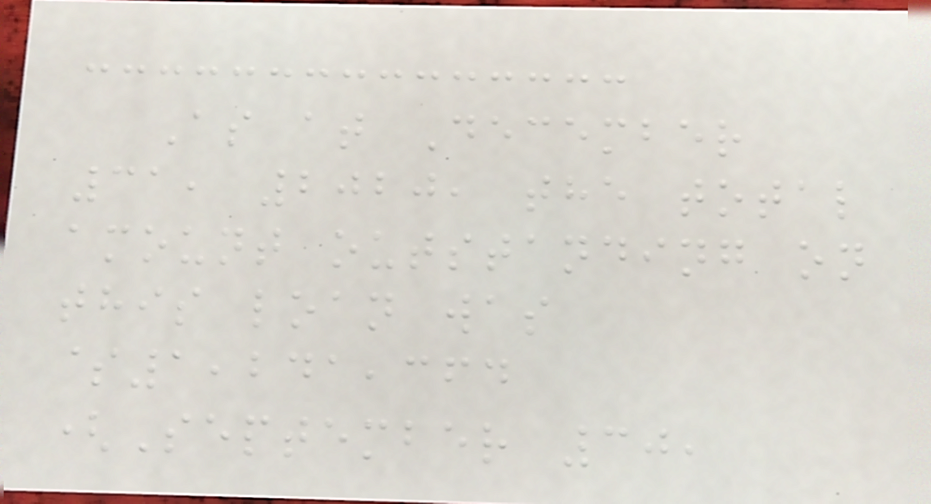As at December
31, 2020, the total
amount outstanding on
this loan was
$1,241,364
(September 30,
